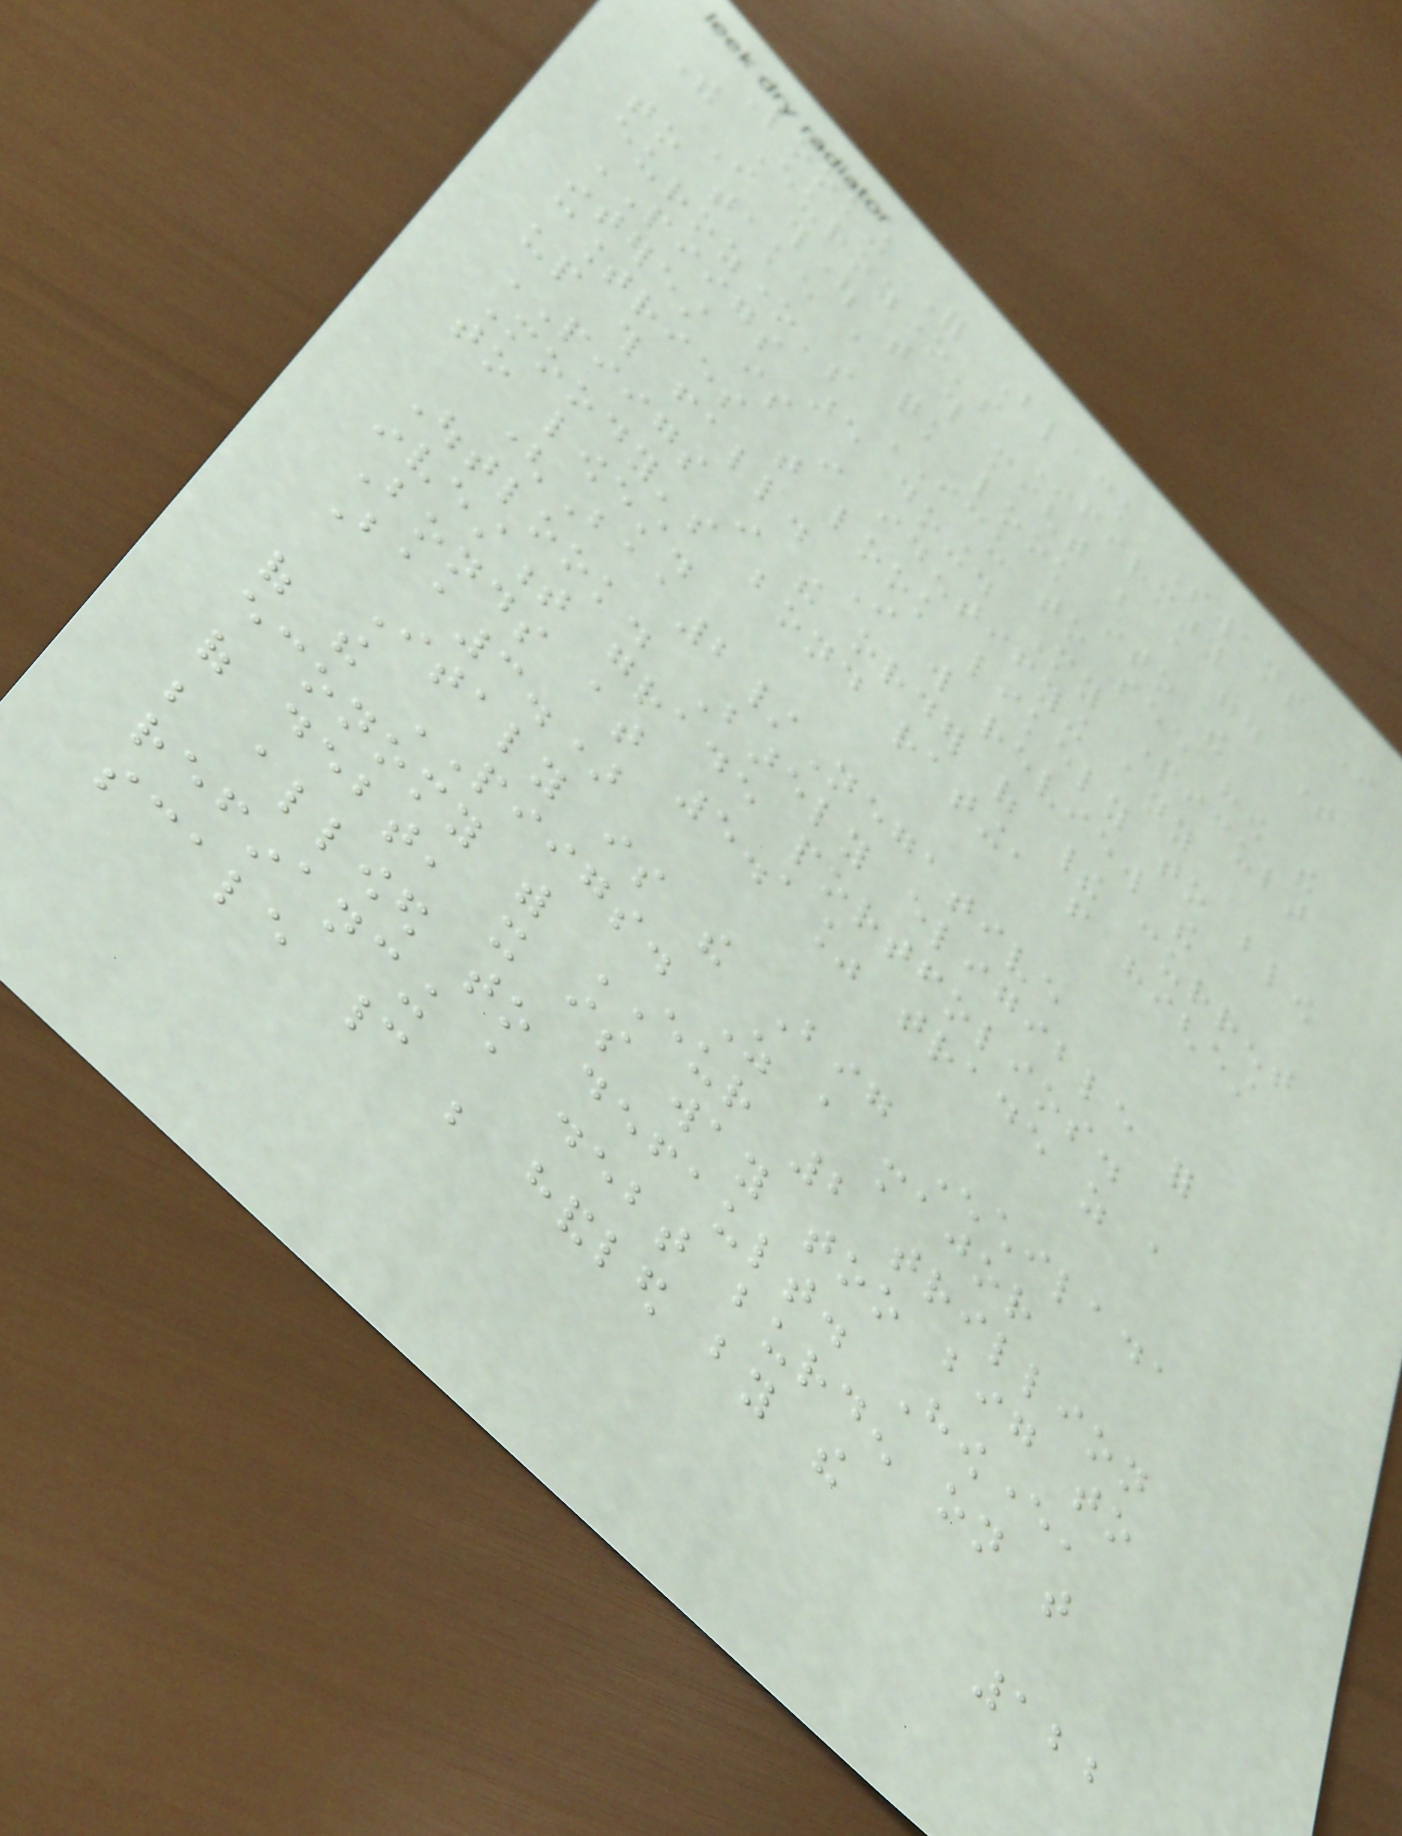Looking For Black Swans In
The Eurozone's Infirmary
I thought that this might be a good time
to take a quick look into the
eurozone's ICU to see how the
PIIGS are doing. My particular
interest is in identifying any
countries that look likely to blow
up this fall. I will review the
PIIGS in the order of their current
Moody's bond rating, from highest
to lowest.
(Baa2/Negative
Outlook. Barely eligible for
investment grade portfolios.
Bonds at 5.1% trade as a
Baa3.)
Italy is the Big Enchilada
of the PIIGS. As a major
economy with EUR 2 trillion
of debt, it is way too big to
be allowed to default. However,
refinancing a debt burden on that
scale cannot be handled by the
122
